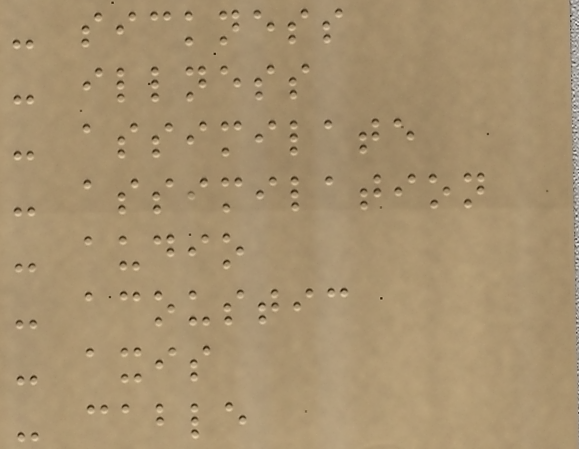- sickness
- illness
- assimilate
- assimilation
- audio
- acoustic
- axis
- cable
